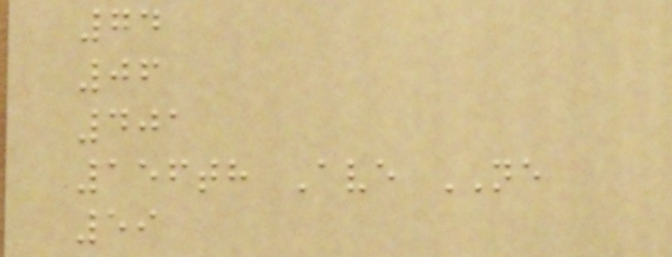74
06
401
156th Ave NE
59
